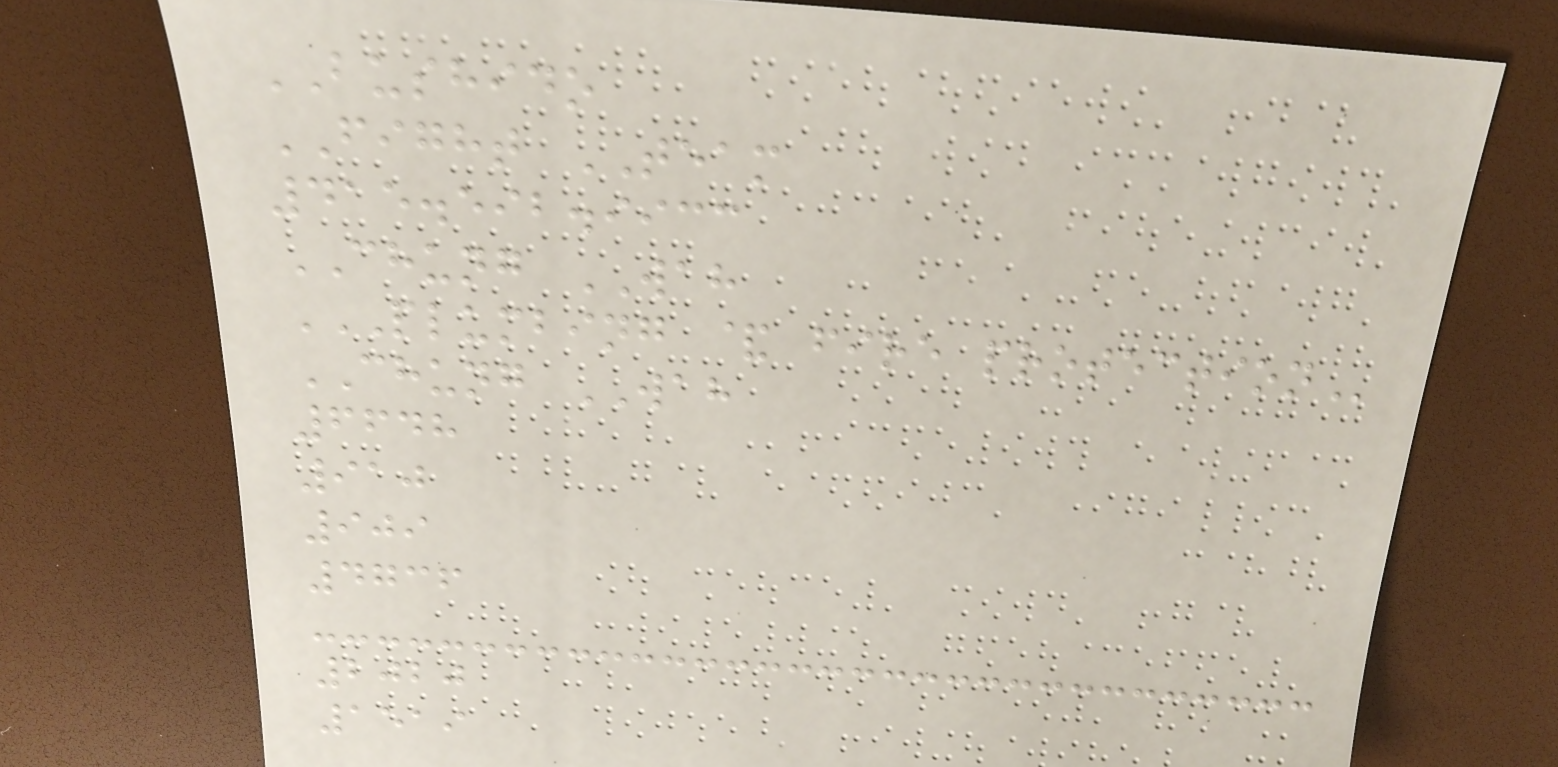BUSHIDO
FIGHT TEAM
415.592.9933
CHUNG WAH
PLUMBING & FIRE PROTECTION
CHUNG WAH
6648
910
909
4736
2020
1519
